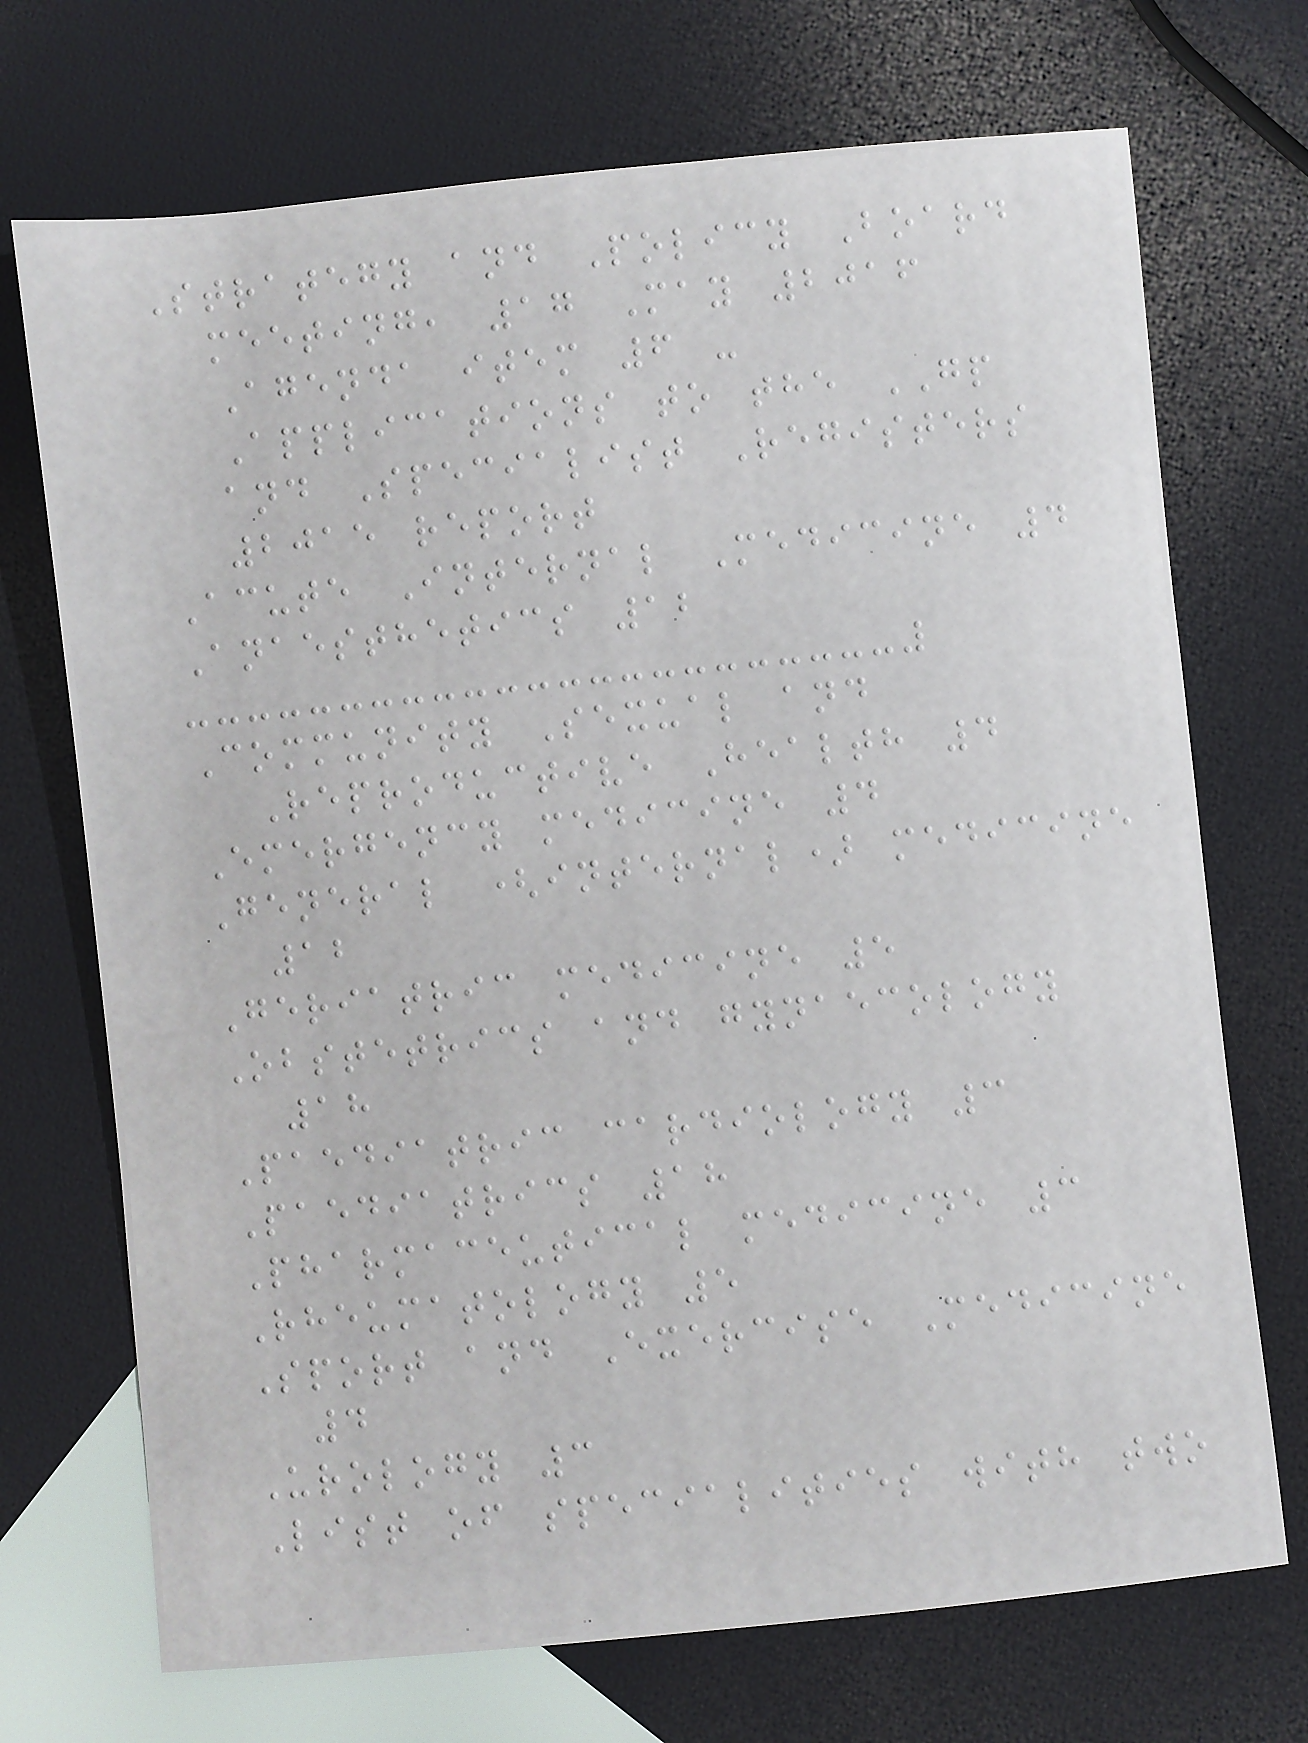Strategy and Policy Board
meeting, 17 May 2016
Agenda item 6 -
Applications to the GP
and Specialist Registers
2015 report
Acute Internal Medicine 4
Anaesthetics 12
Community Sexual and
Reproductive Health 4
Emergency medicine 4
General (internal) medicine
12
Geriatric medicine 5
Obstetrics and gynaecology
18
Paediatric cardiology 3
Paediatrics 18
Pharmaceutical medicine 3
Rheumatology 5
Sport and Exercise Medicine
4
Urology 3
List of specialities with two
